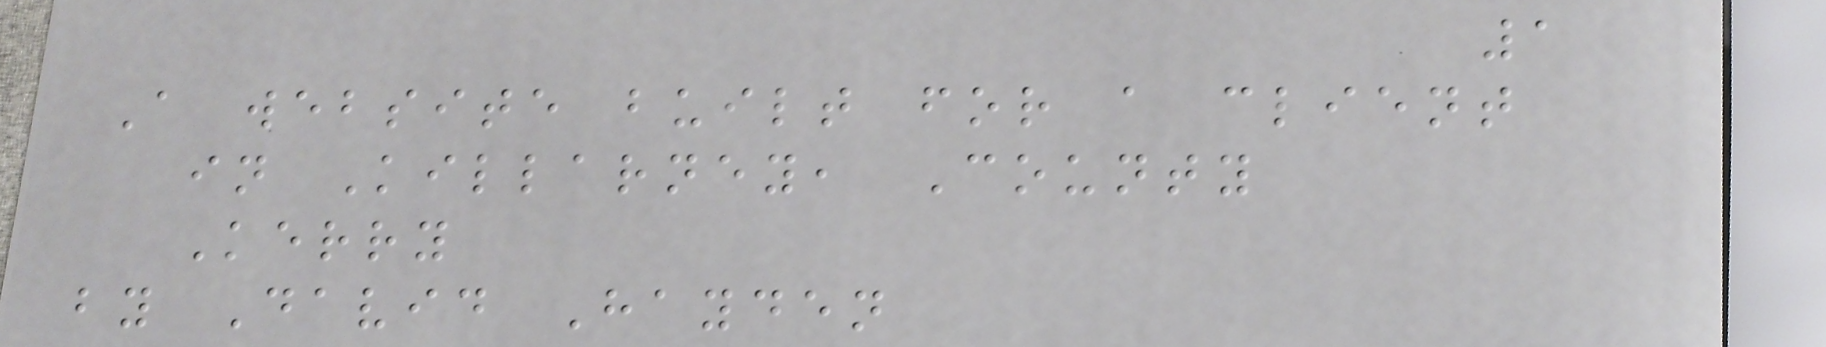1
A website built for a client
in Killarney, County
Kerry
by David Hayden
